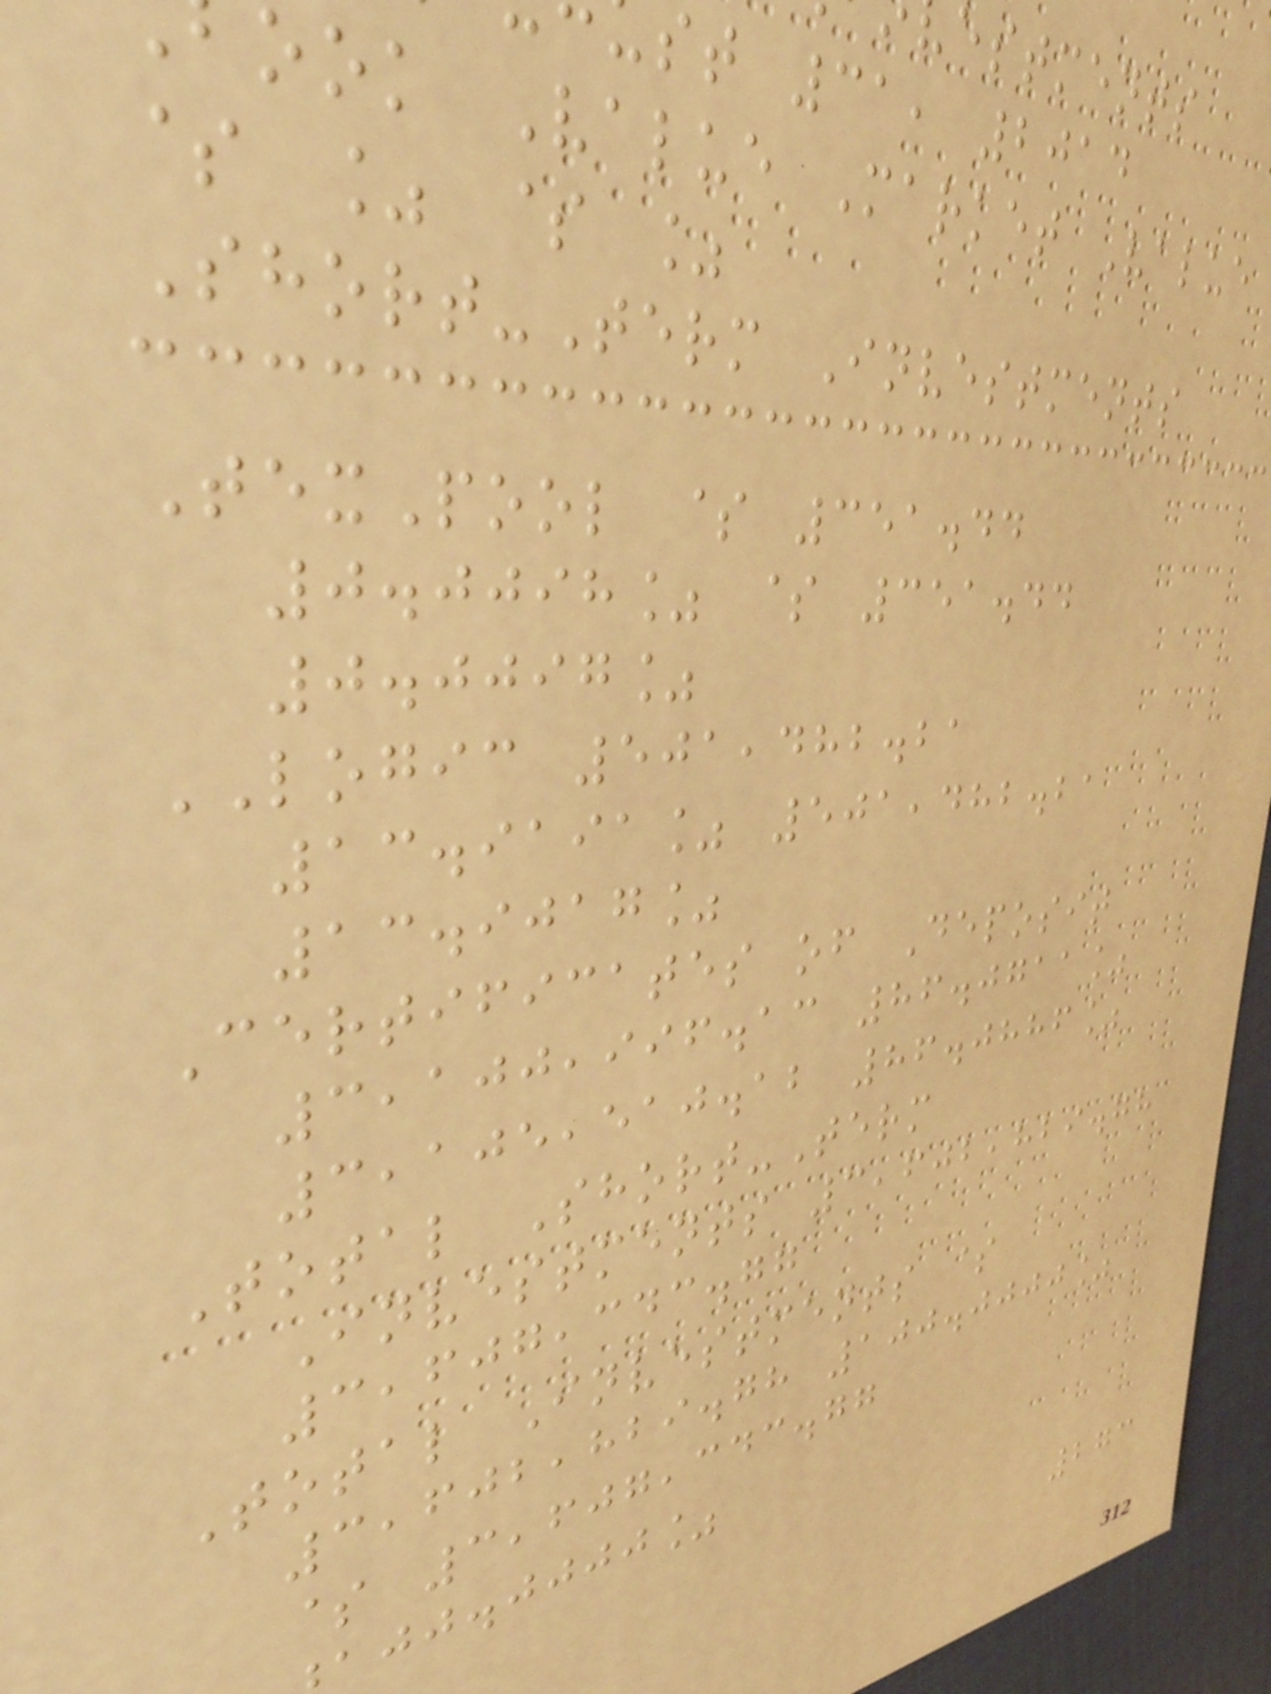estments
st 31, 2014
ook Value Market Value
$ % $ %
Short-Term Investments
TexPool $ 351.44
0.0098% $ 351.44
0.0097%
LOGIC 501,482.21
13.9191% 501,482.21
13.9017%
Certificates of Deposit
3,100,996.13 86.0711%
3,105,510.12 86.0886%
Total Short-Term
Investments 3,602,829.78
3,607,343.77
Total Investments $
3,602,829.78 100.0000%
$ 3,607,343.77
jj.jjjj%
273
